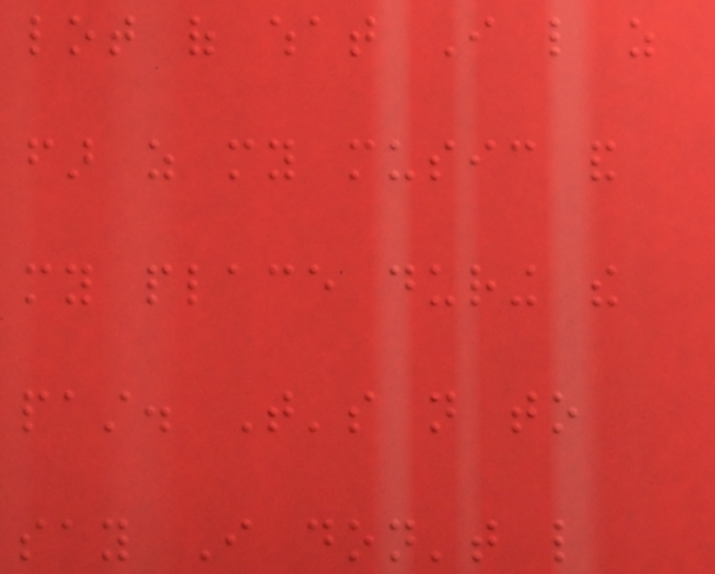lot of what I like as
far as my music and
my place during the
past. That's not to
say I don't like
